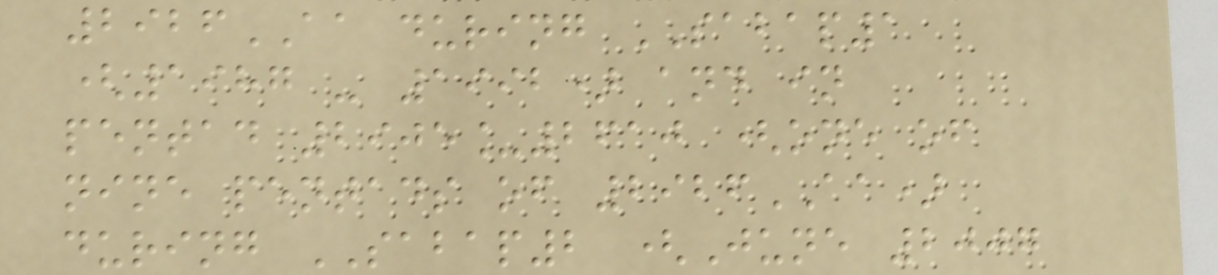2926AA during SABAP1
(1987 - 1992) and in
pentad 2905_2610 (one of
nine pentads of 2926AA)
during SABAP2 (June 2007
